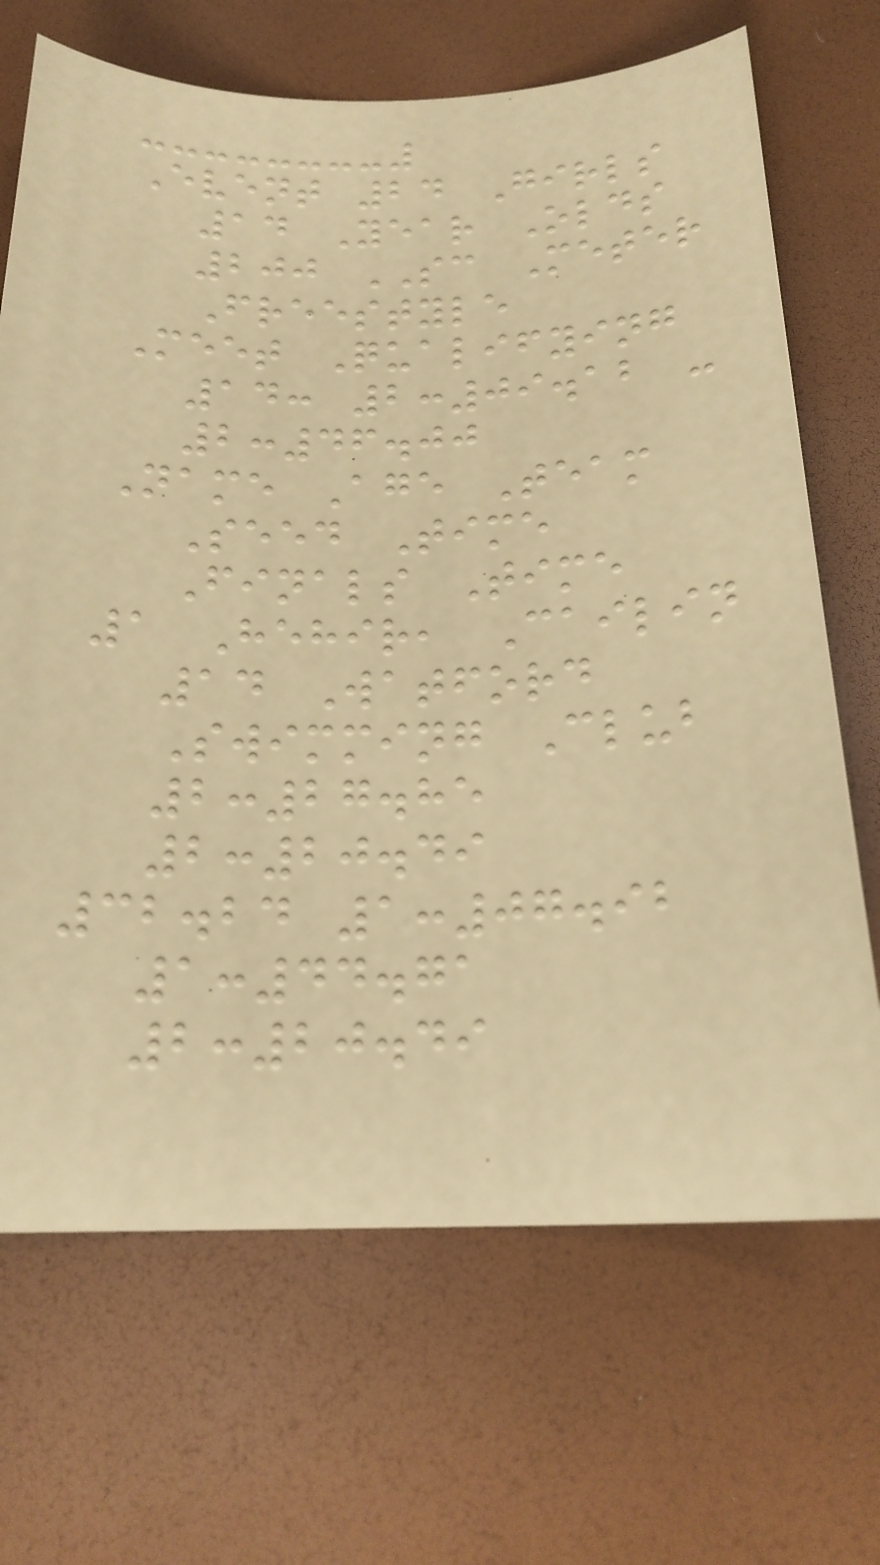Event 24 Girls
14 Year Olds
200 SC Meter
Freestyle
Meet Qualifying
14: 2:09.12 -
2:46.00
Name Age Team
Seed Time
Finals Time
1 Hehir, Cailin
14 Watford
Swimming Club
2:27.85
2:20.49
32.24 1:07.92
1:44.71
2:20.49
